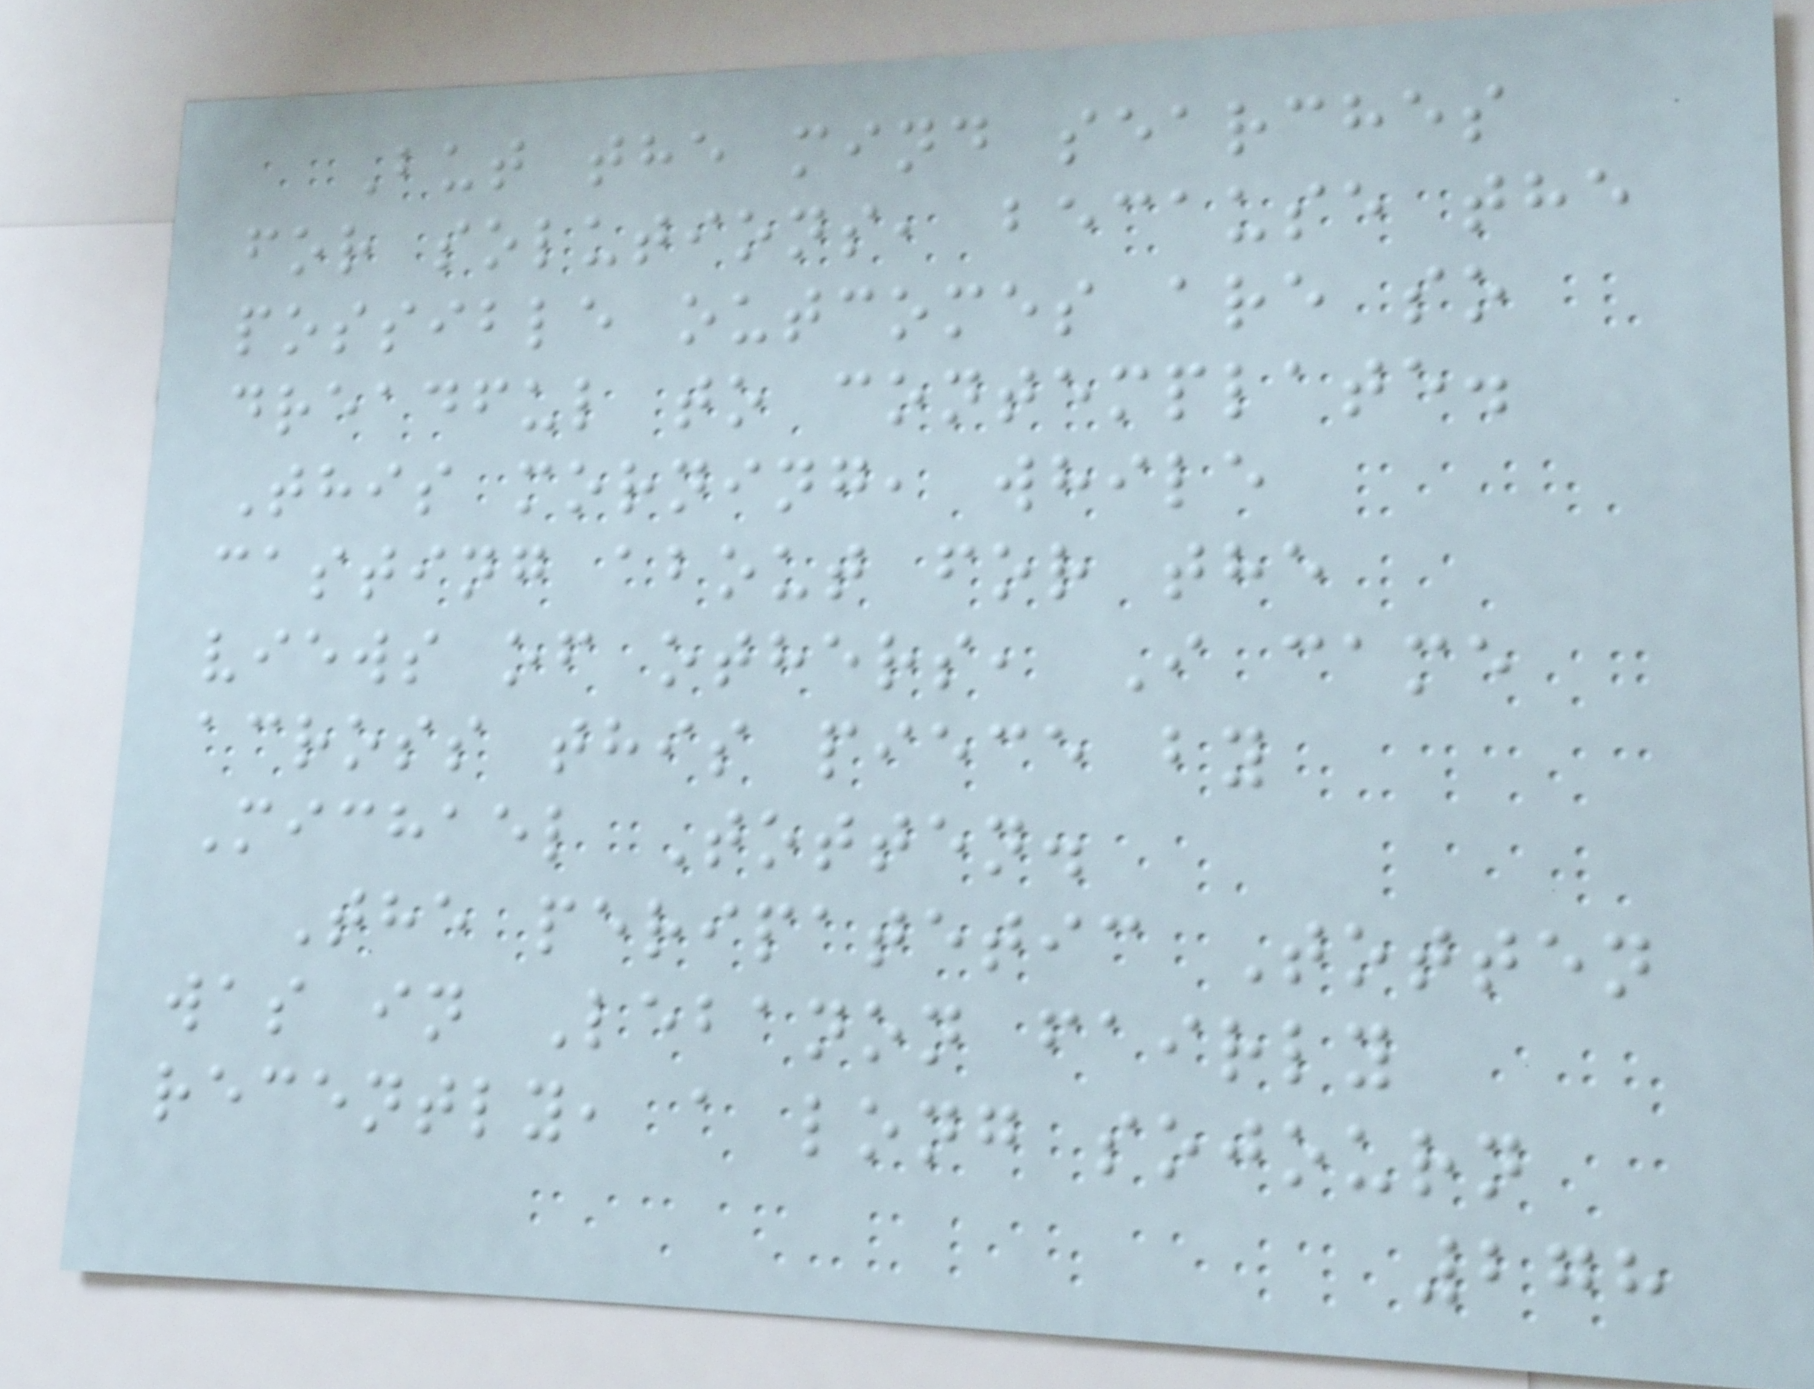But the mind searches
for solutions, because the
possible outcomes are so
dreadful to contemplate.
This morning, while
casting about for the
views of others, I came
across this piece by
Michael Totten.
The peripatetic Totten
was in Lebanon fairly
recently, a long sojourn
278
